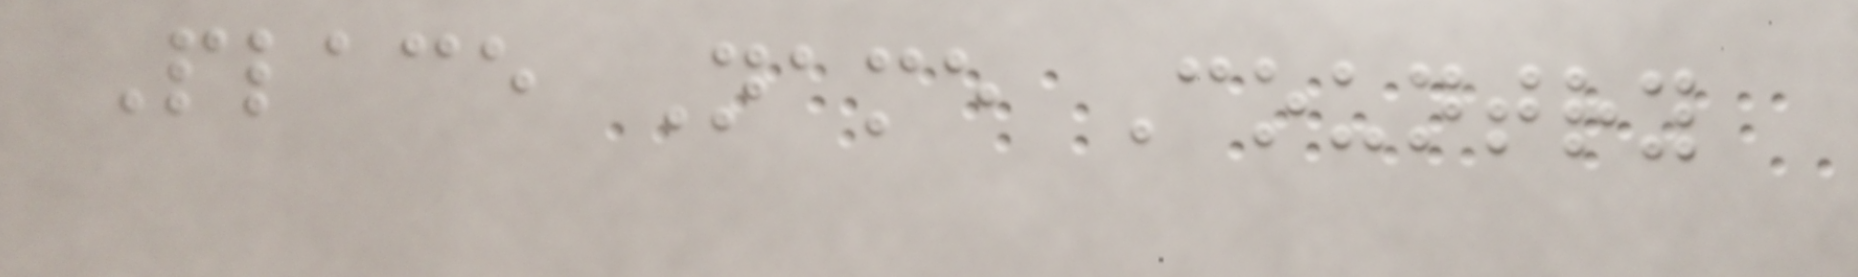Place Name Country
